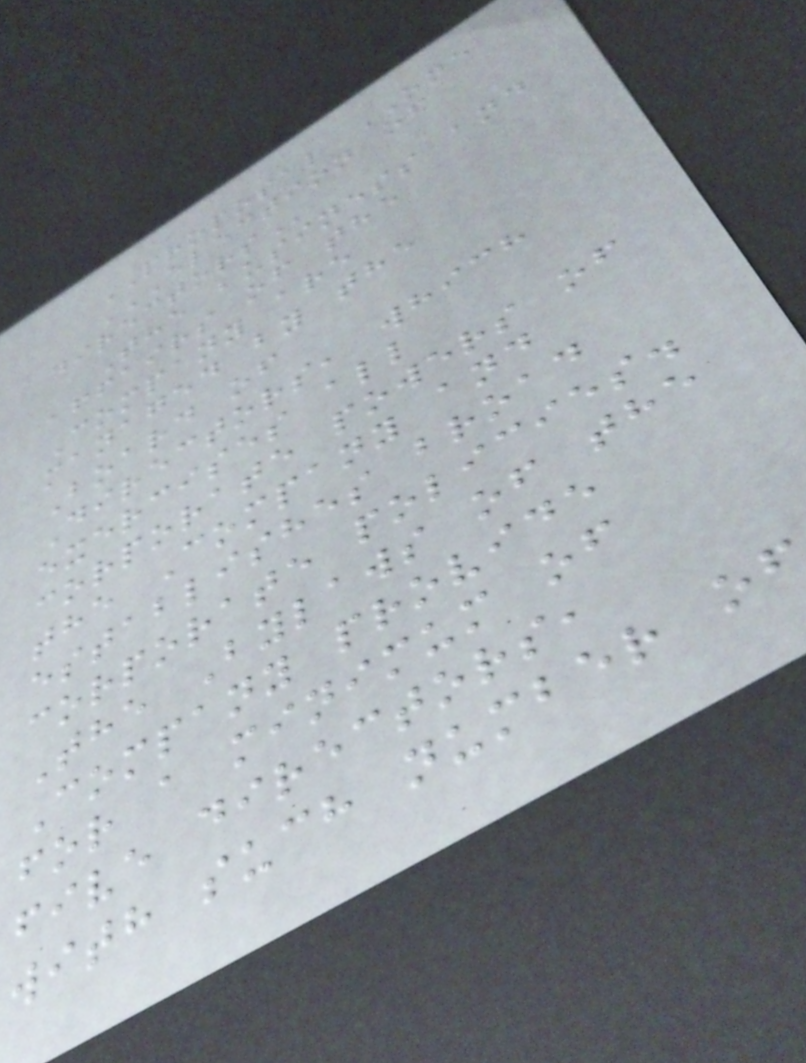PROPOSAL ONE
ELECTION OF
DIRECTORS
The business and
affairs of the
Company are
managed by the
Board of
Directors, which
exercises all
corporate powers of
the Company and
establishes broad
corporate policies.
The Bylaws of the
Company provide
for a minimum of
five directors,
with such number of
